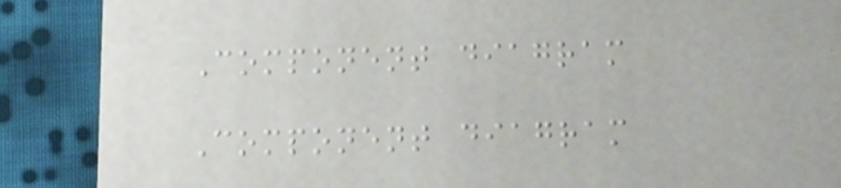Component diagram
Component diagram
